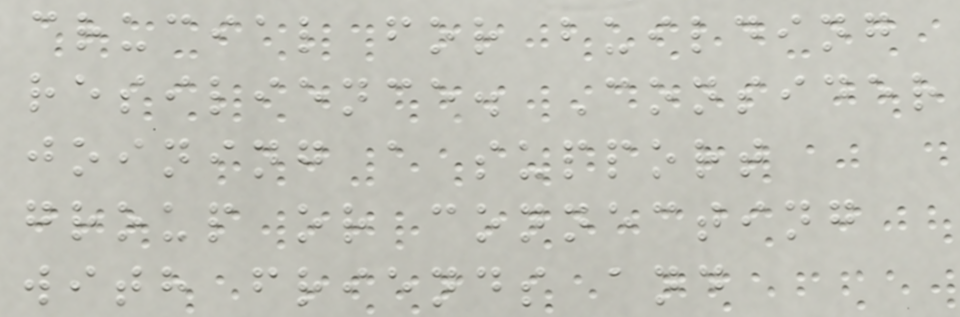crucial for building
resilience. Consider
joining a support
group or connecting
with friends and
